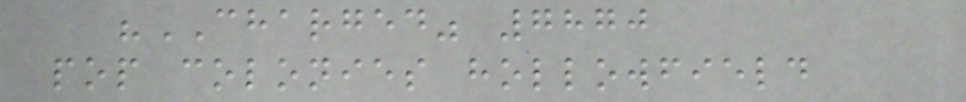"CHARGED" 7870
pop colonies hollowfield
